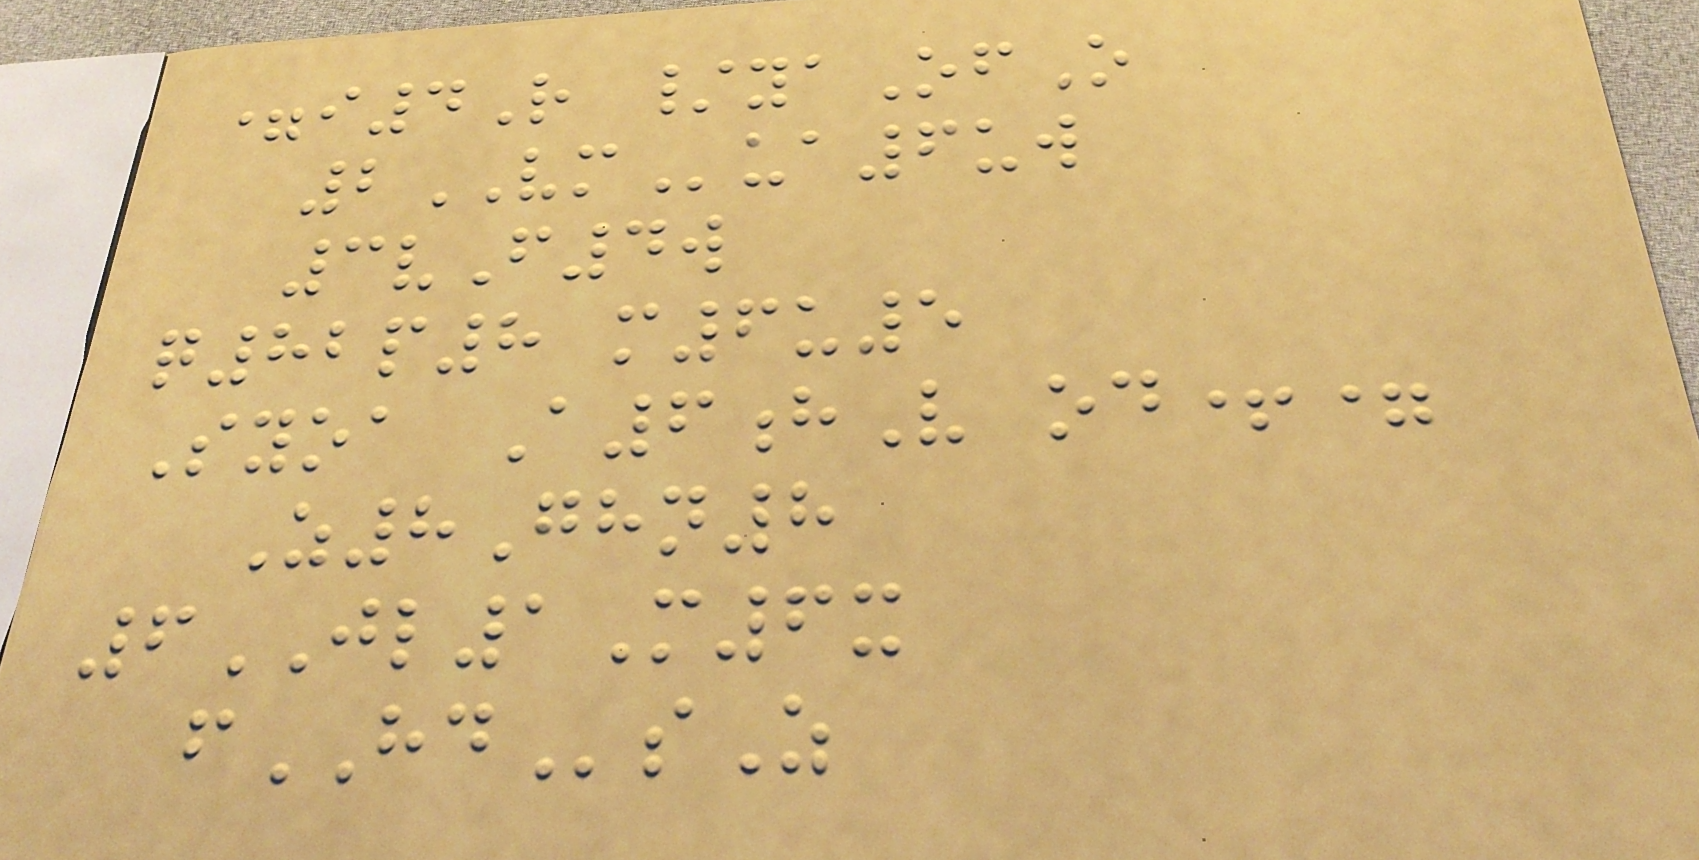=i4R /yaOfO
2VMua6uw
3vF4w
q82p8 m6u5
Syoa A6hV od+=
Z8Ghn8
6JL1M6x
fHDsZ
